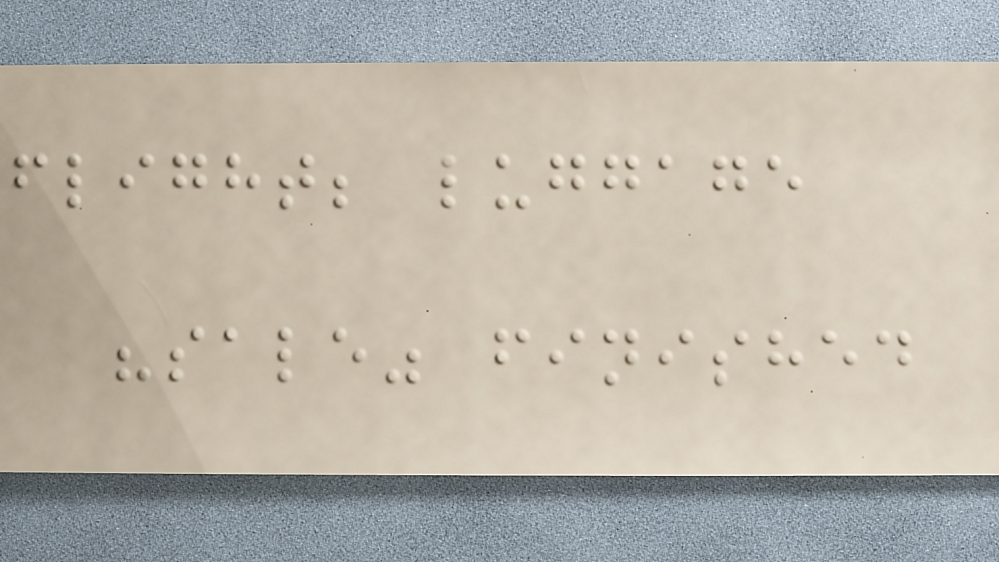flight; luggage
"sale" finished
